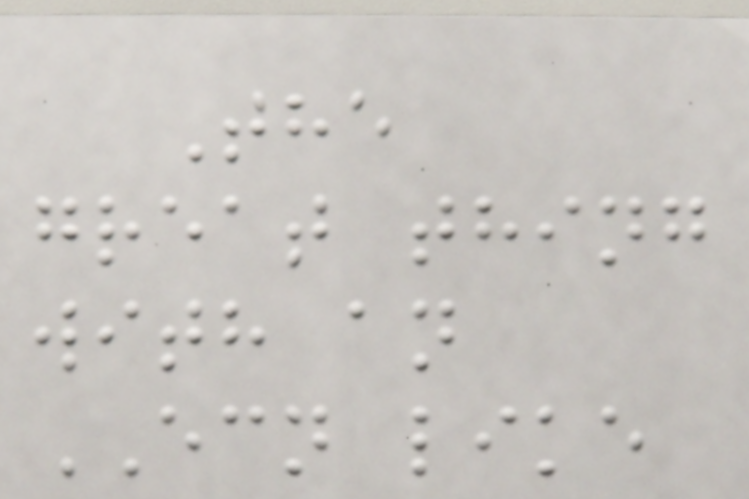The
great thing
with an
ECN like
